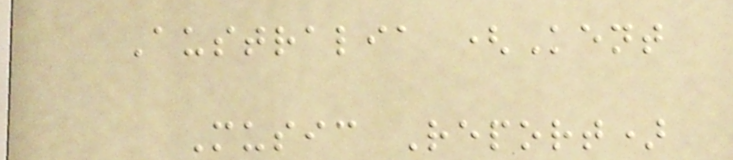Australia (Kent
Music Report)
